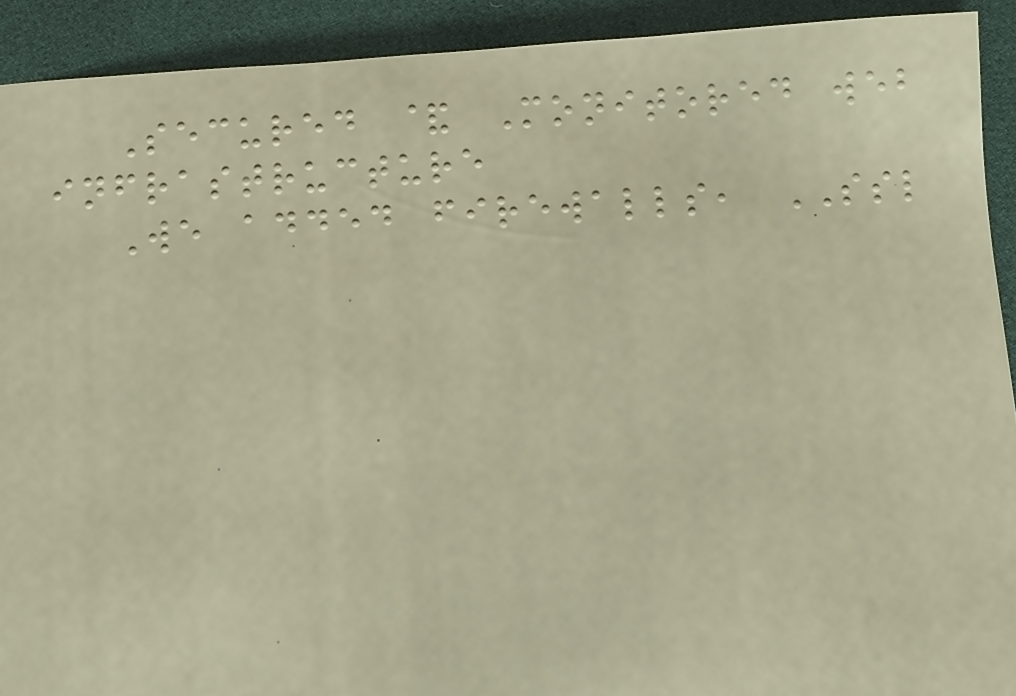Secured & Monitored web
infrastructure
We added firewalls, SSL
